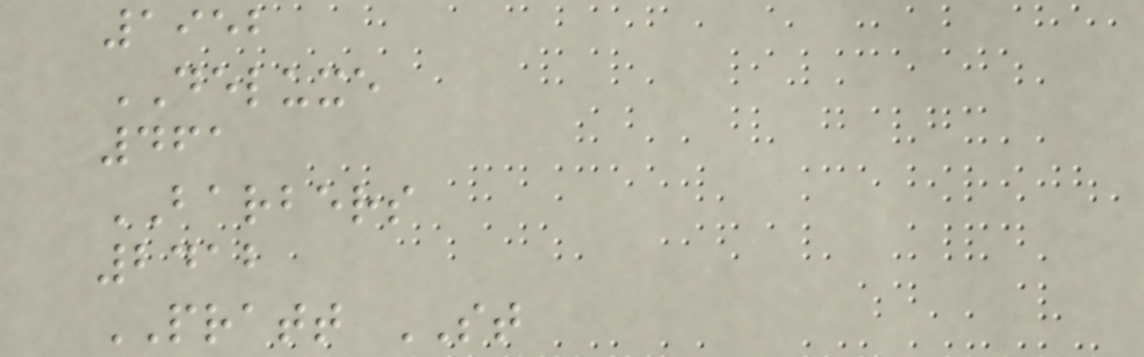1952
DELUXE
461
BARBERS
2412
PRATT ST
